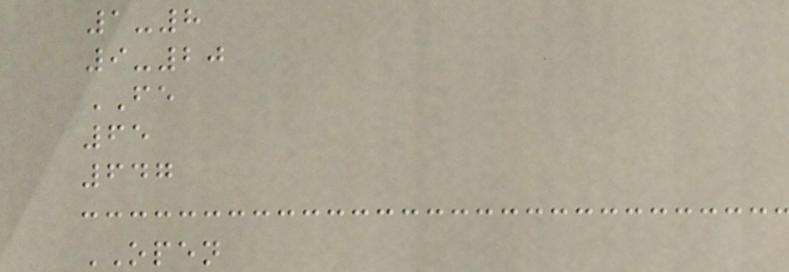1-8
9-20
FE
65
647
OPEN
